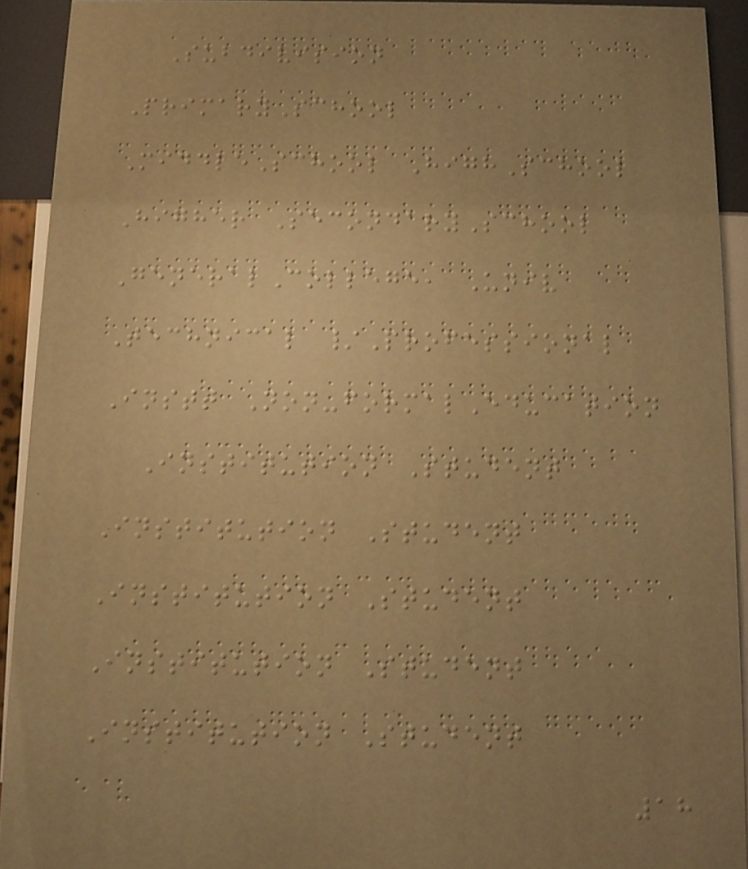Subdivision
PrimarySchool
MiddleSchool HighSchool
Higher SecondarySchool
GeneralCollege, Univ
Technical /Professional
Instt Non-formalEducation
Institution Student
Institution Student
Institution Student
Institution Student
Institution Student
18
